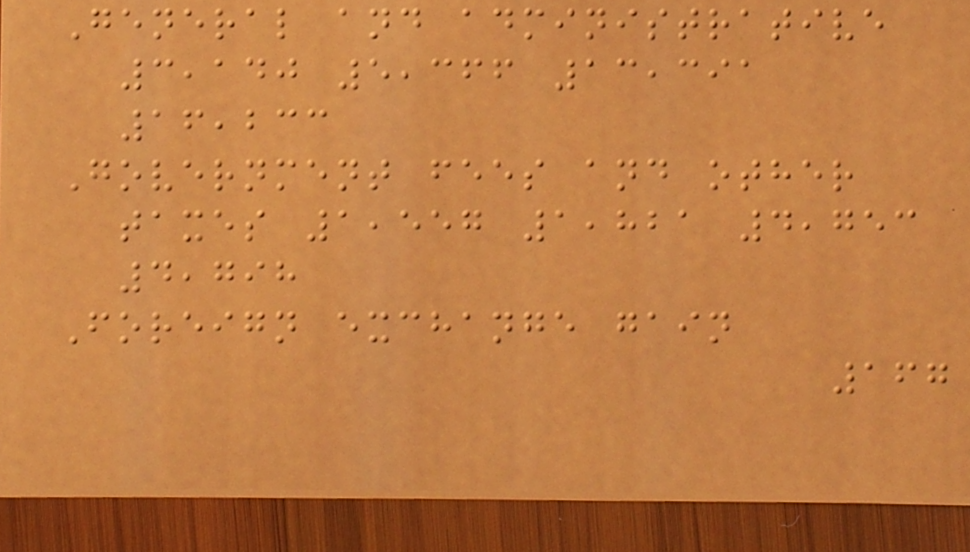General and administrative
3,140 5,366 13,391
16,233
Government fees and other
taxes 1,557 1,821 4,753
4,798
Foreign exchange gain
167
